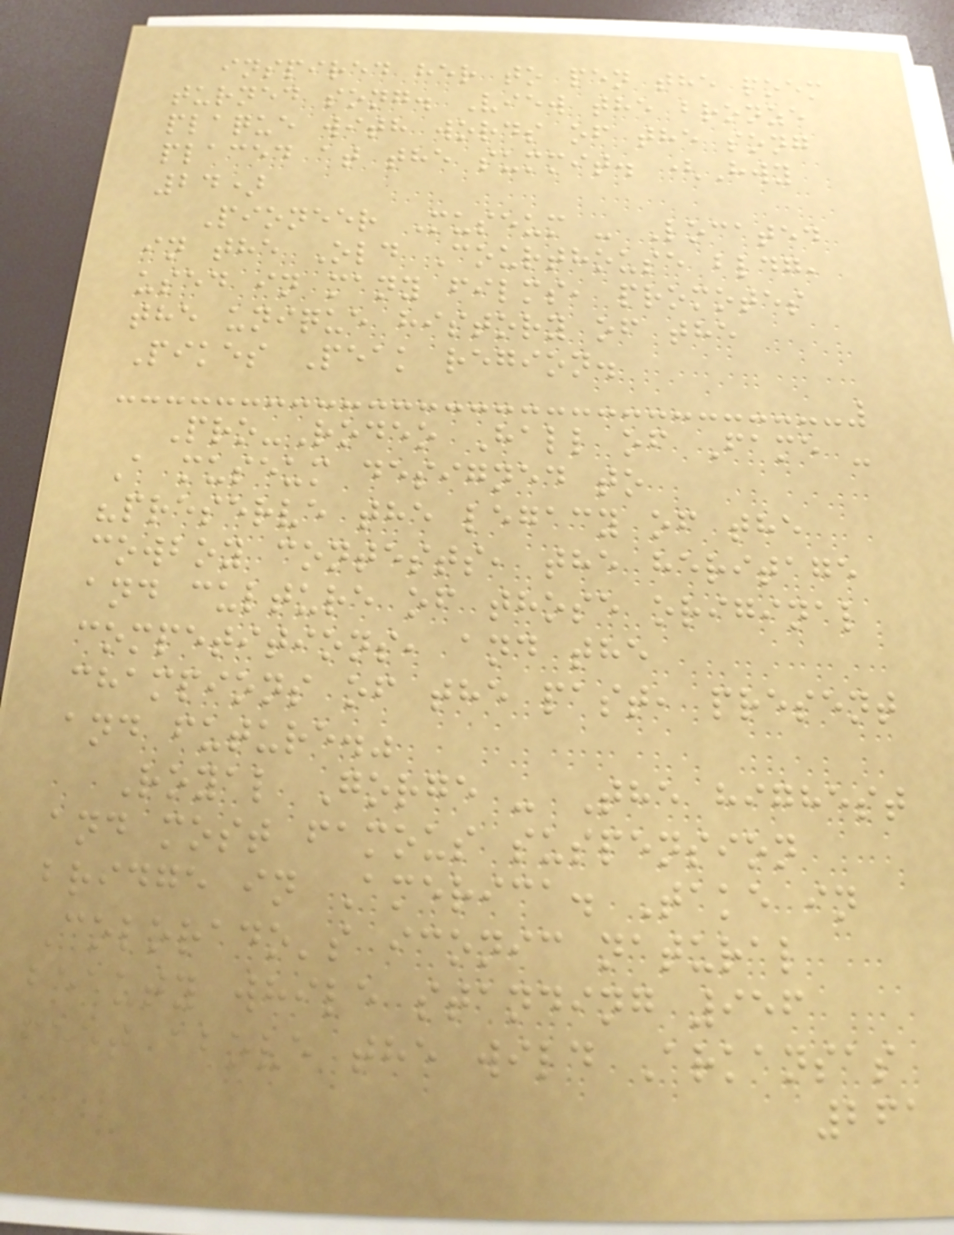inspired her to pen the poem
turned song. View the bronze
plaque with words of the song
placed at the summit. (Hwy
24)
Pioneer Museum - Located
in the Old Courthouse bldg,
used in many films, promotes
the unique history of the
Pikes Peak region.
Pro-Rodeo Hall of Fame -
A museum designed to
"preserve the legacy of the
cowboy contests, the heritage
and culture of those original
competitions, and the
champions of the past, present
and future."
Royal Gorge - The highest
and most famous suspension
bridge in America. Take in
Colorado's iconic natural
beauty while standing 956
feet above the wild Arkansas
261
